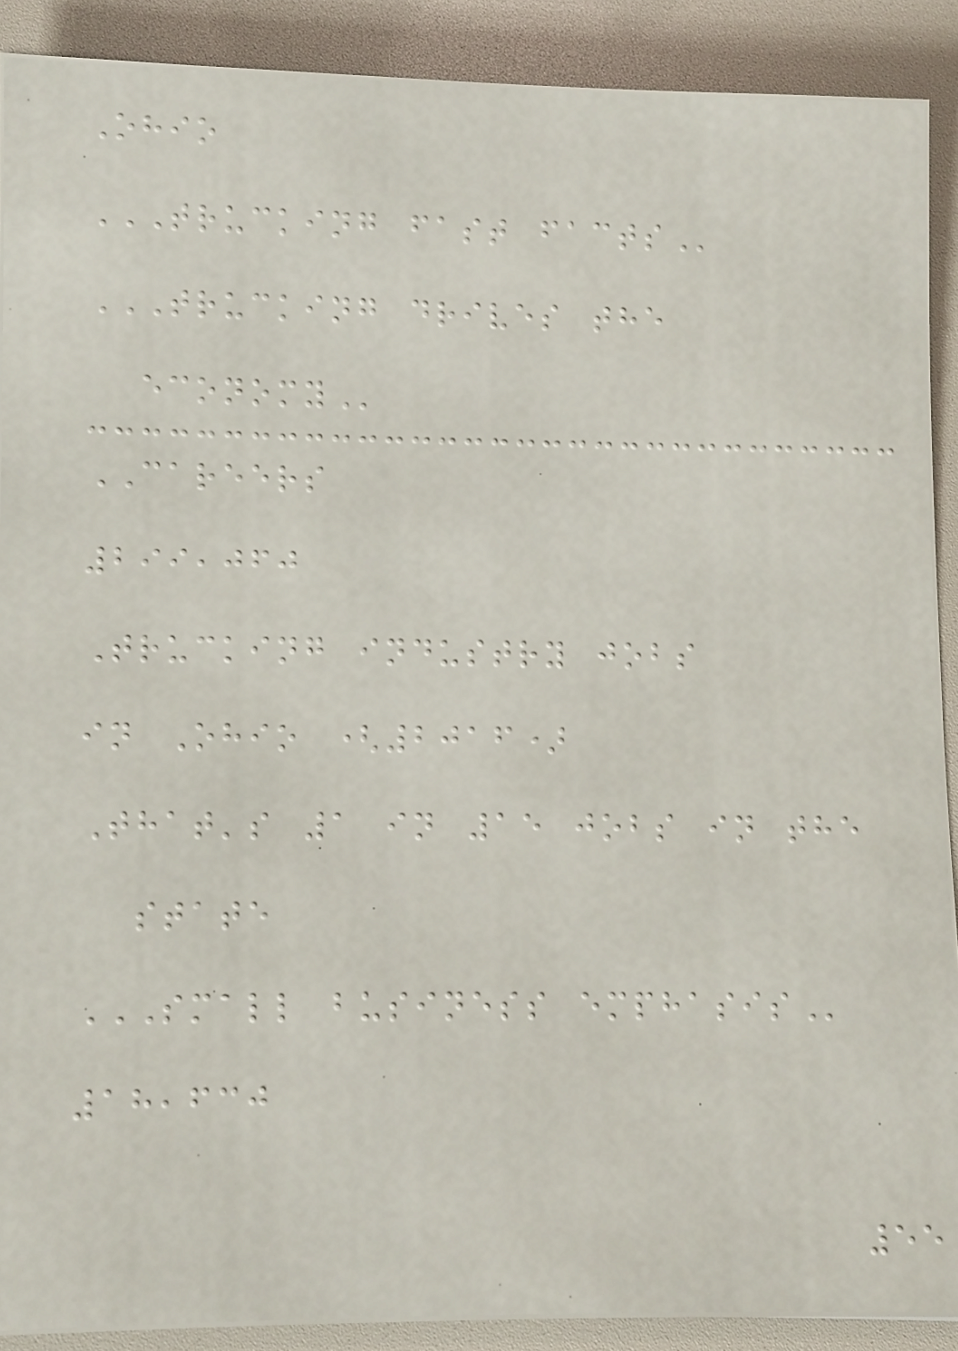Ohio
TRUCKING FAST FACTS
TRUCKING DRIVES THE
ECONOMY
CAREERS
299,060
Trucking industry jobs
in Ohio (2016)
That's 1 in 15 jobs in the
state
SMALL BUSINESS EMPHASIS
18,630
55
